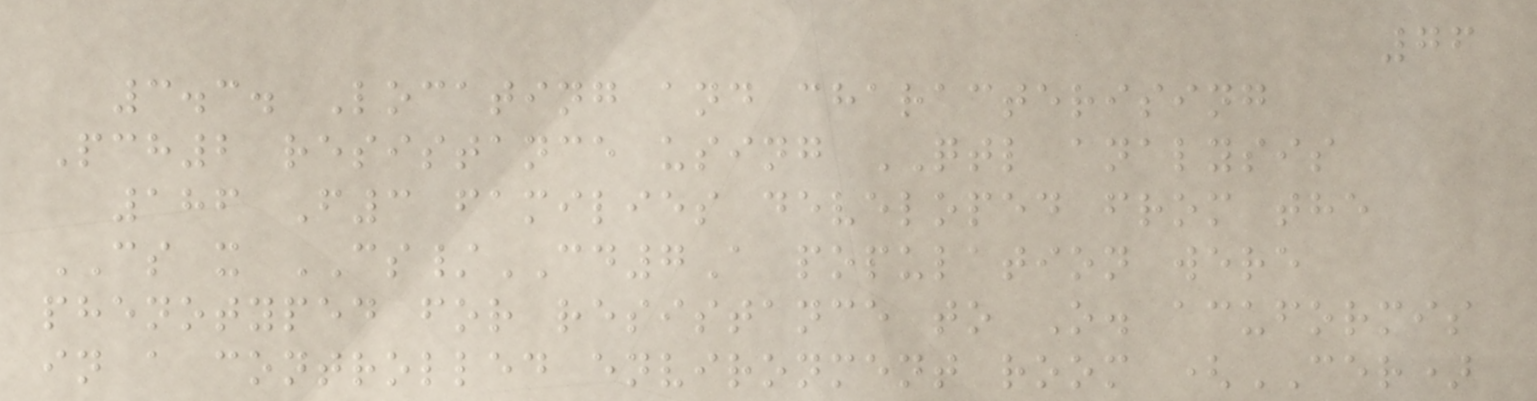76
3.3. Locating and characterising
Pch2 resistance using QTL analysis
186 F3 families developed from the
CS x CS/CD7A population were
phenotyped for resistance to O. acuformis
in a controlled environment room (CER)
